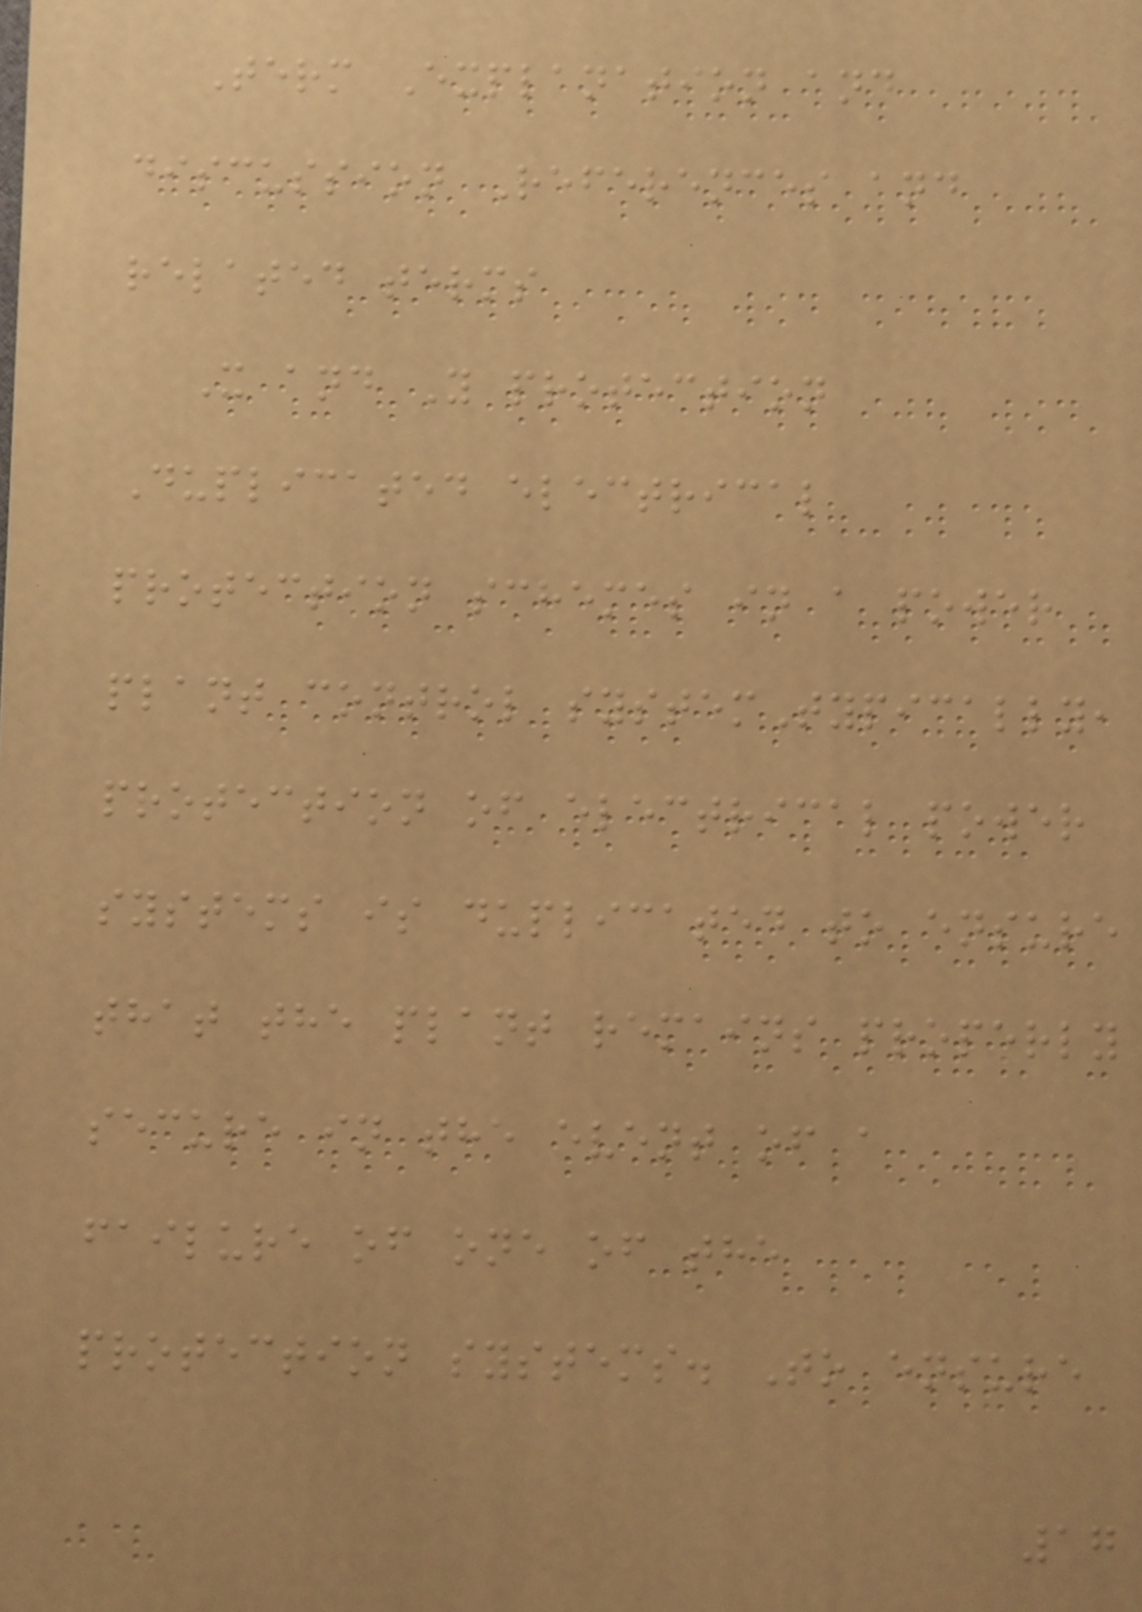Term Explanation and
discussion References and
related terms
X and Y protection
Duplicated electrical
protection schemes in a power
plant control systemTypically,
protection of electrical power
systems is duplicated to ensure
that the plant remains properly
secure in the event of a
failure of one of the
protection systems. To ensure
17
